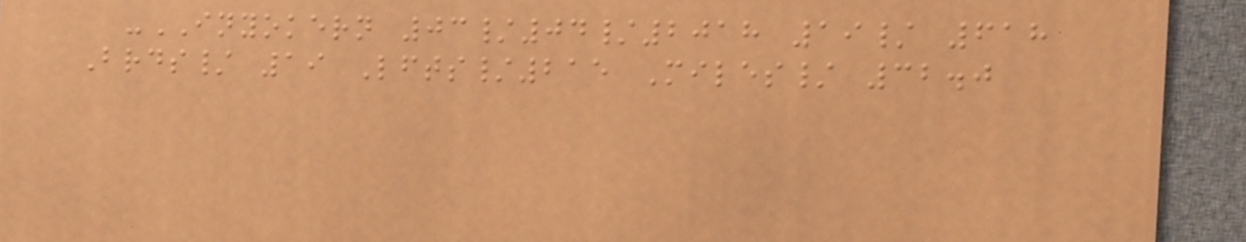-INYOKERN 03/04/2018 19/ 618
Brds/ 19 Lfts/215 Miles/ 32.0
